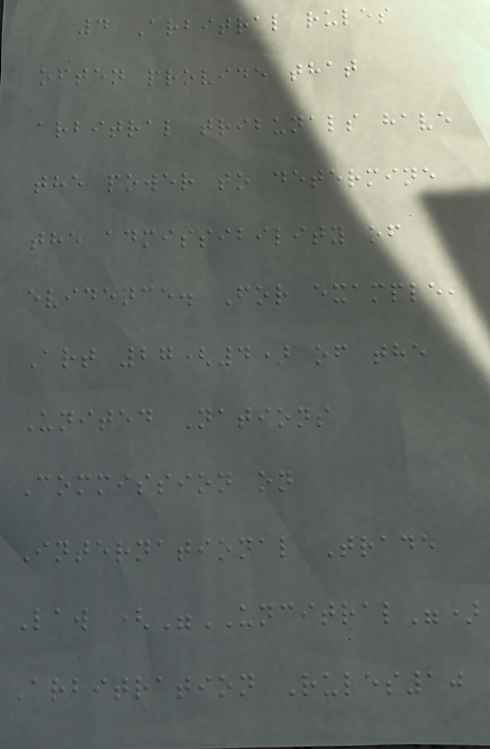4 Arbitral rules
often provide that
arbitral tribunals have
the power to determine
the admissibility of
evidence. For example,
Art 27(4) of the
United Nations
Commission on
International Trade
Law ("UNCITRAL")
Arbitration Rules10
